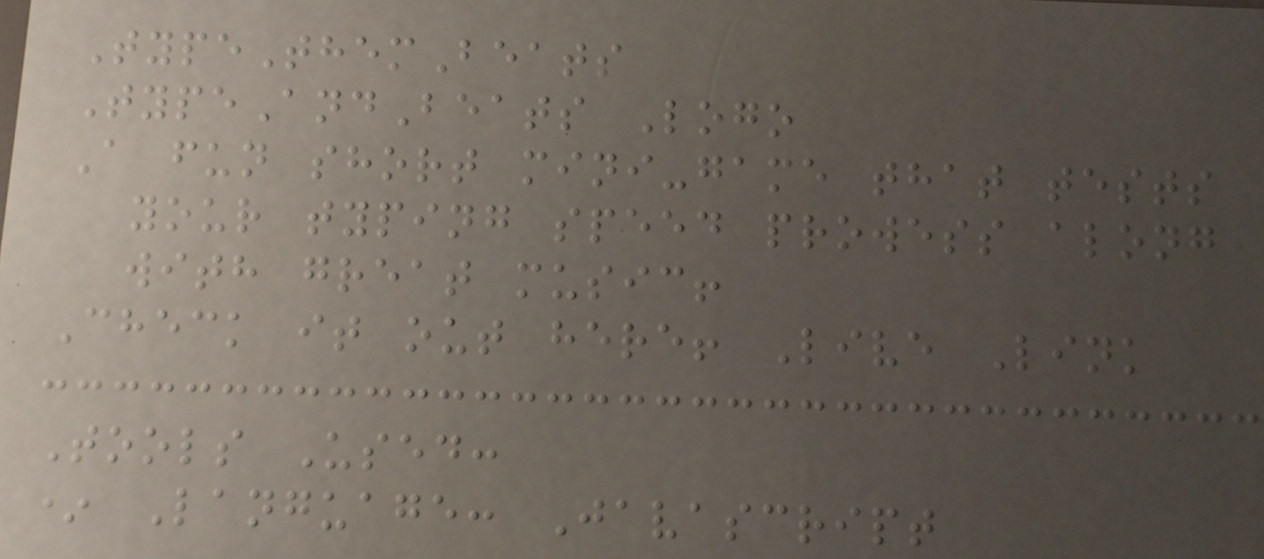TypeThemBeats
TypeAndBeats Logo
A fun short mini-game that tests
your typing speed prowess along
with great music!
Check it out here! Live Link
Tools Used:
* Language: Javascript
